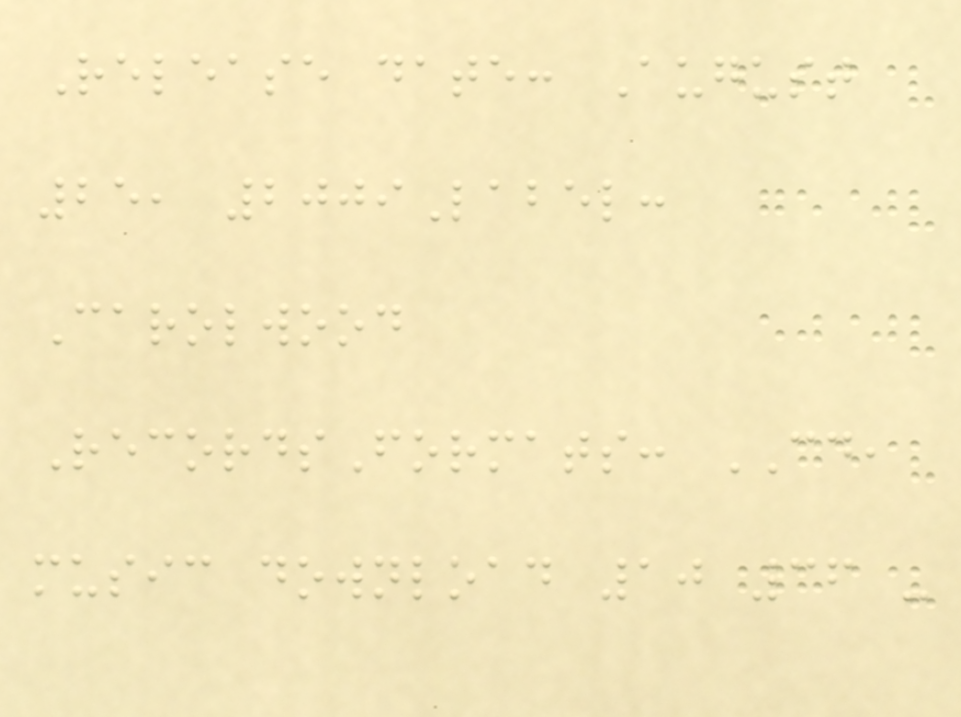Release date: August
25, 2009Label:
Carolwood
RecordsFormats: CD,
music download 10 36 -
